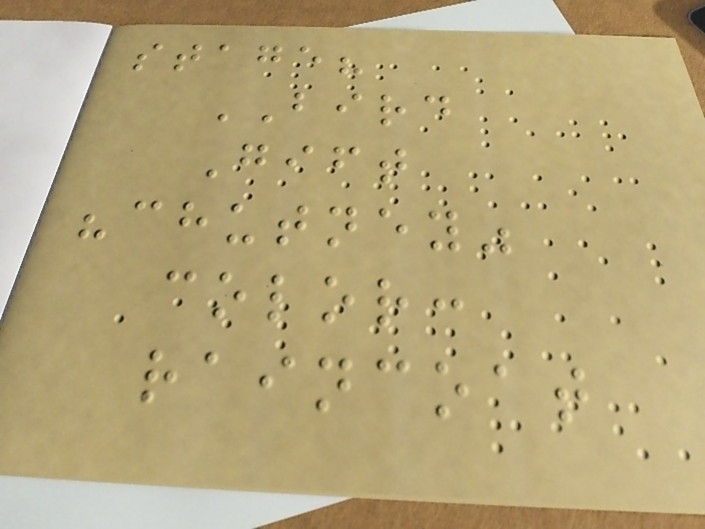stage?
BIRD
Gift
"chutney"
color:
raincoat
